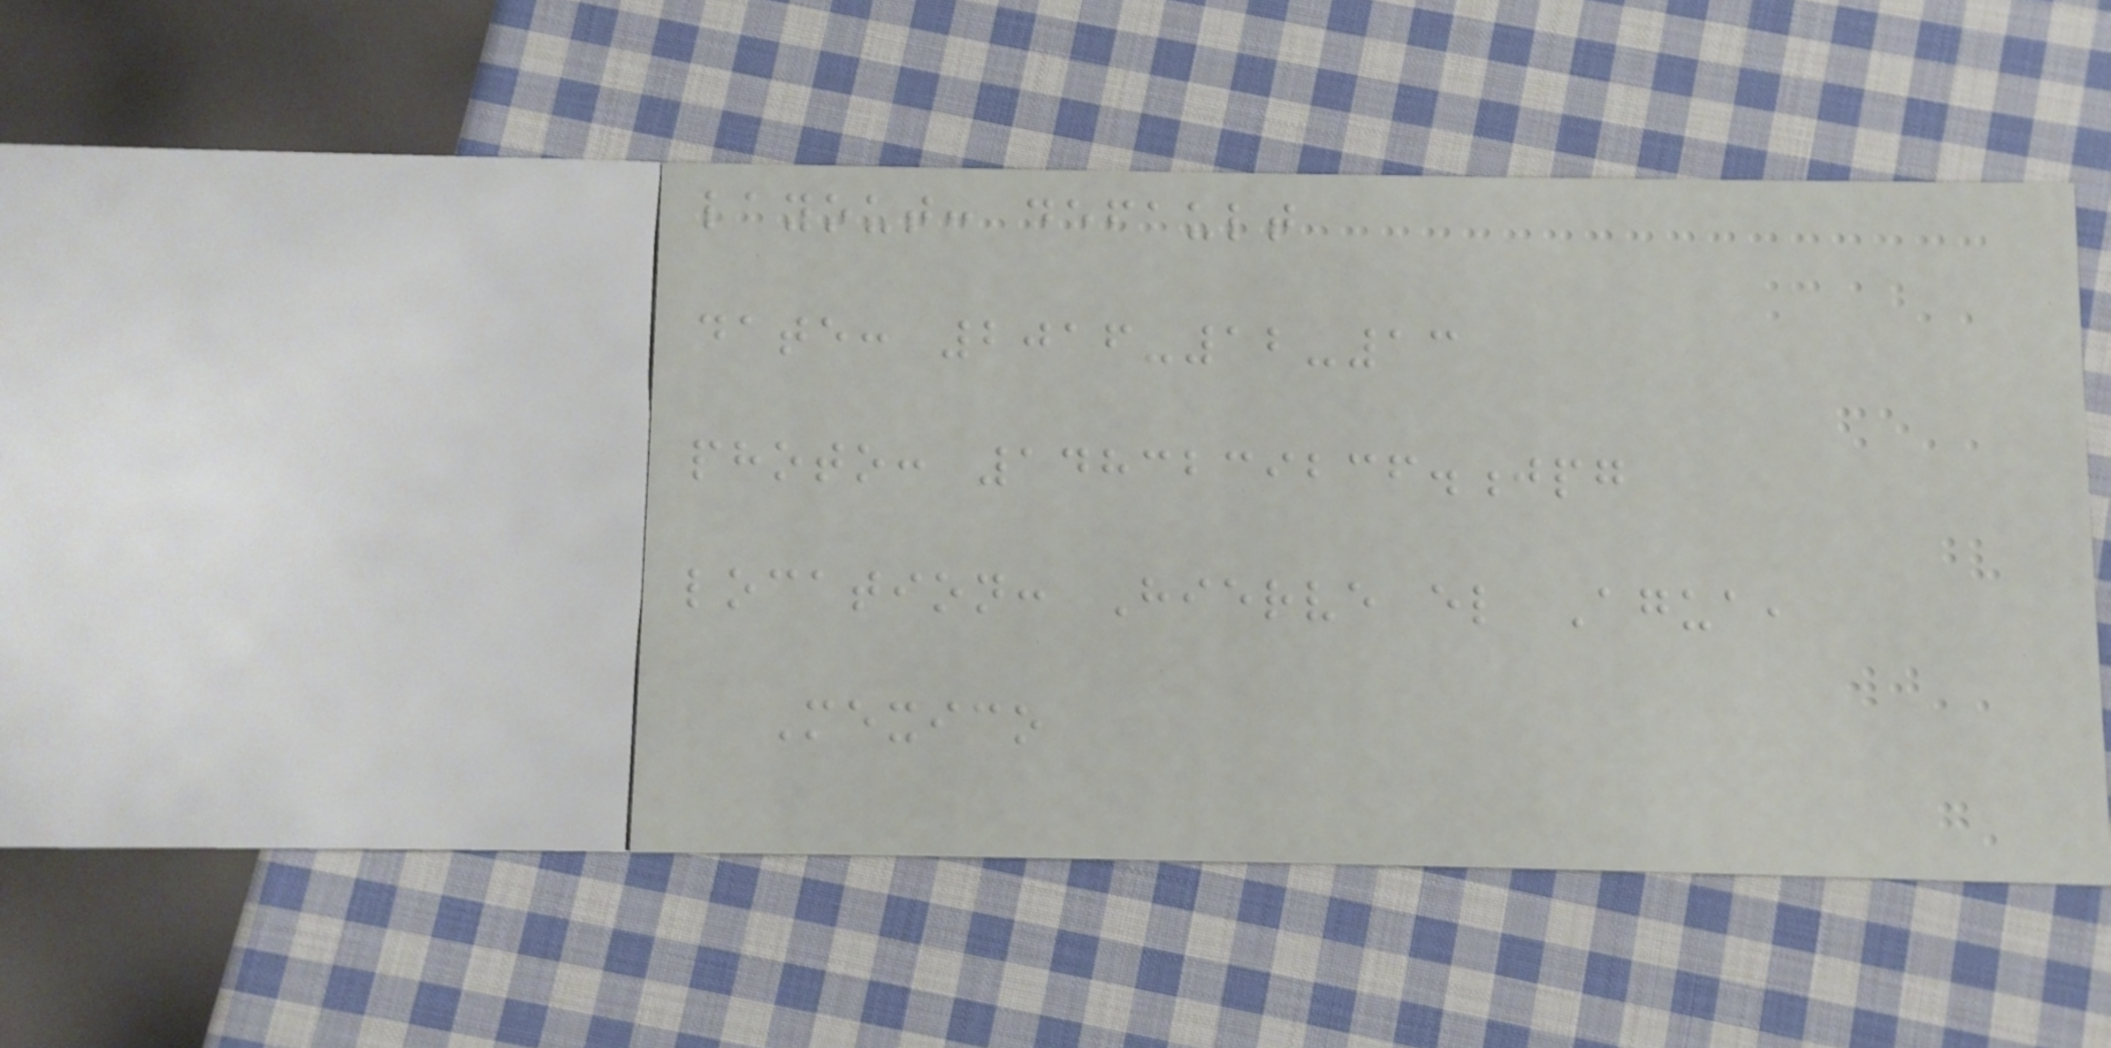layout: default
date: 2016-12-13
photo: 1483239236.jpg
location: Hierve el Agua,
Mexico
